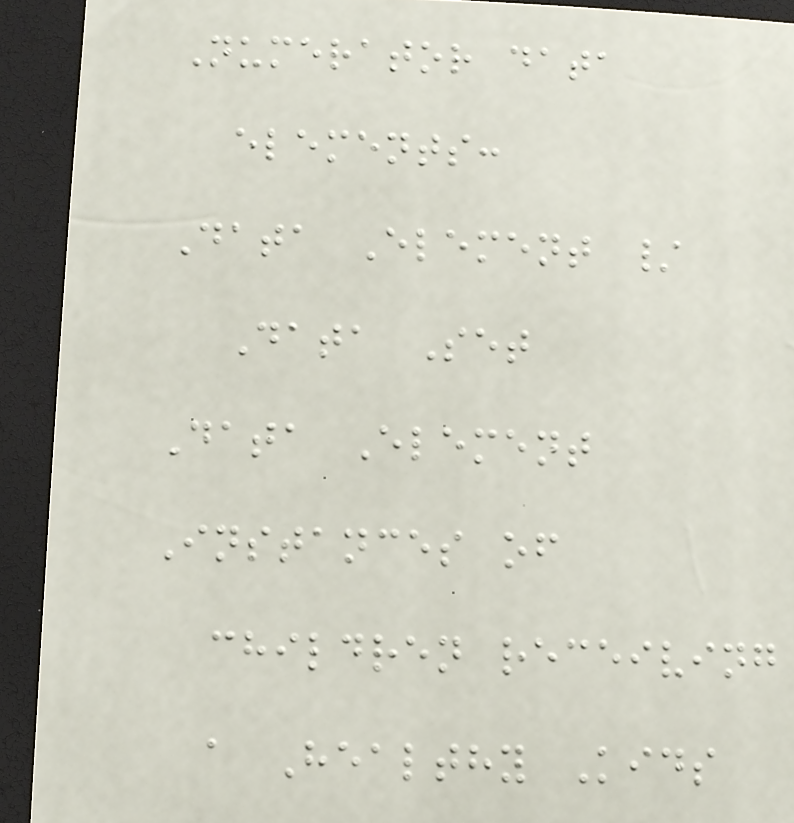Numerator data
elements:
Data Element /
Data Set
Data Element
Instances of
children receiving
a Healthy Kids
